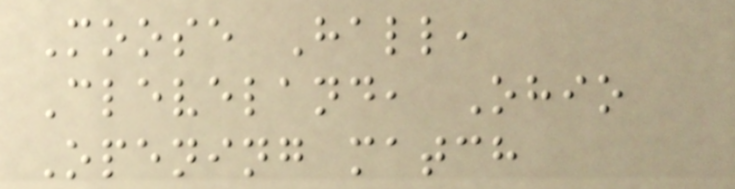Moose Hall,
Cleveland, Ohio
Opening match
